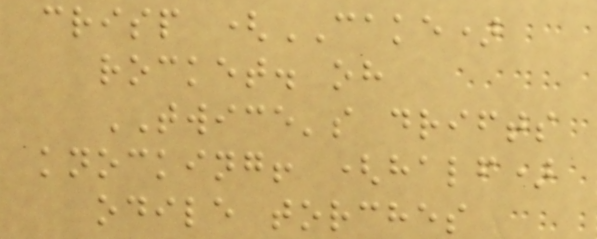crisp (CAKE)
rocket. oh
TWICE's drifts
knocking! (half)
odile torches
